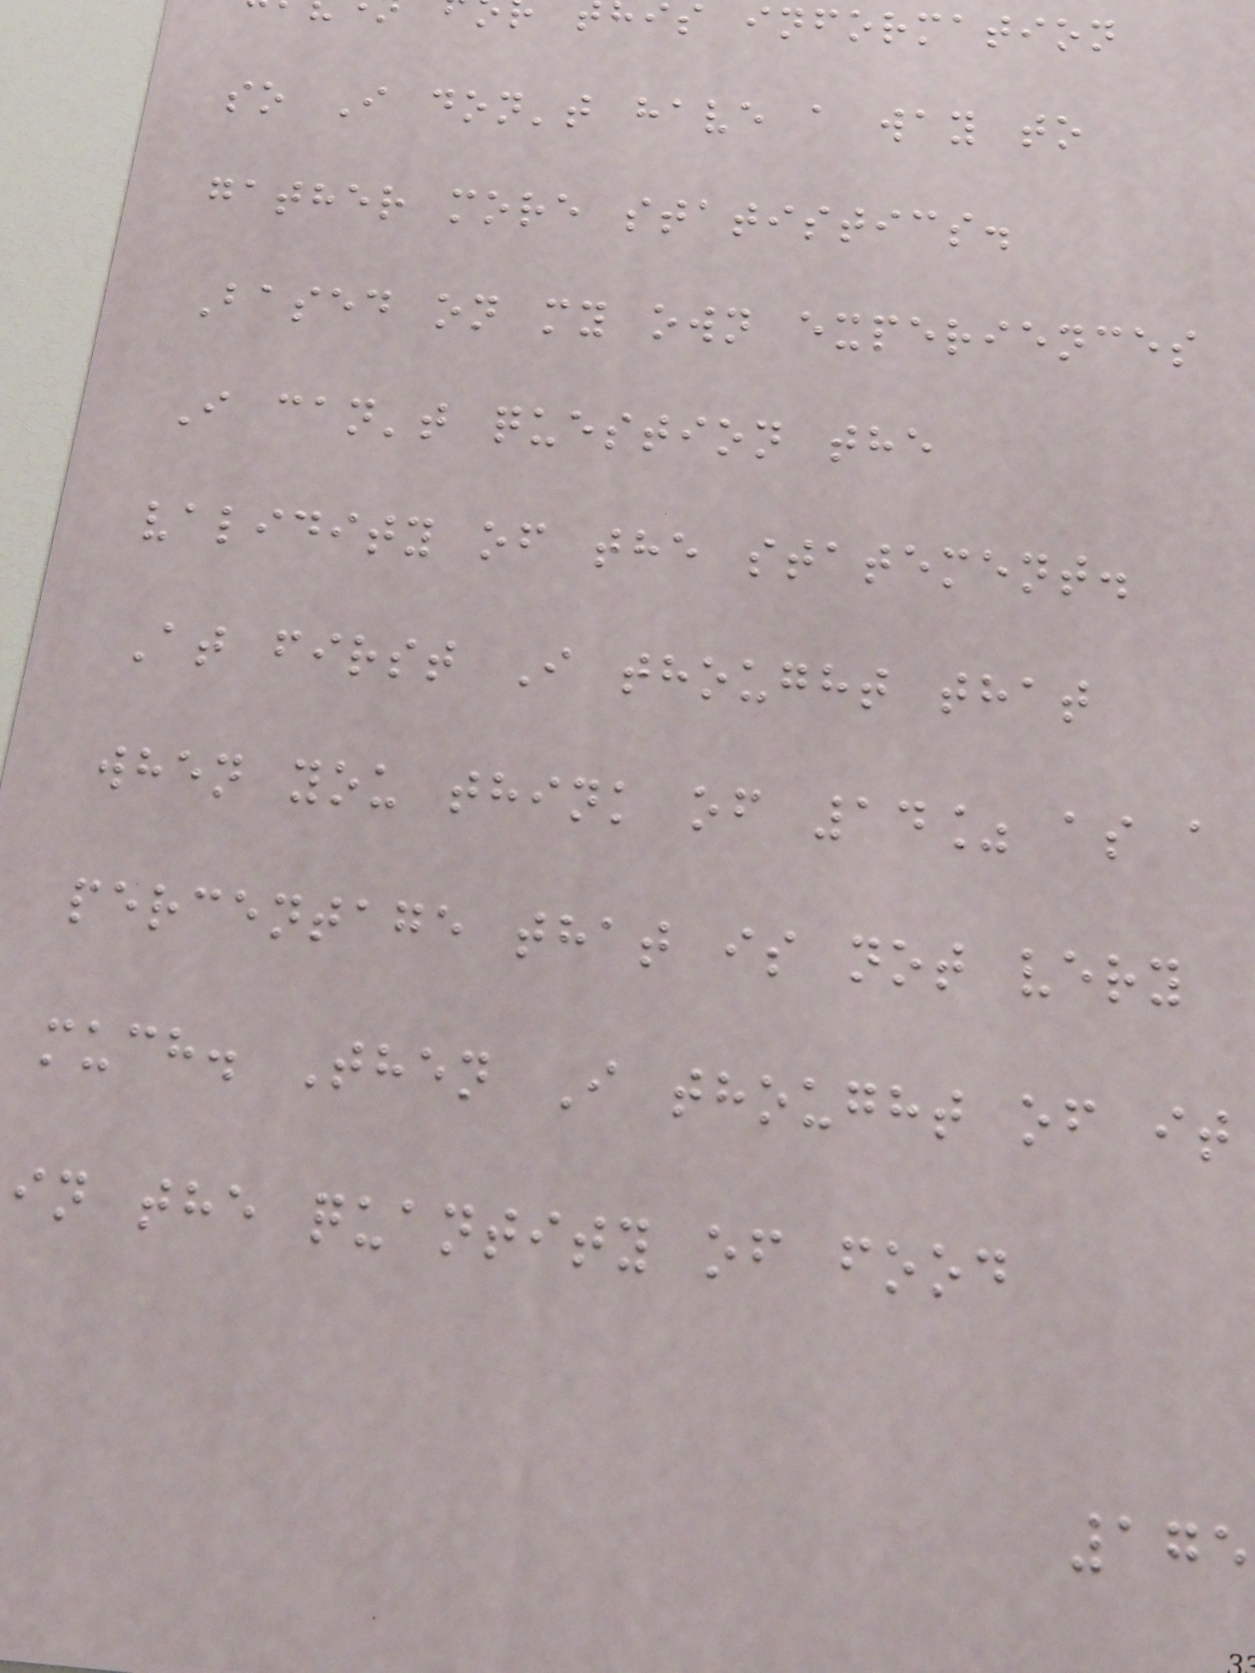is information
so I don't have a way to
gather more statistics.
Based on my own experiences
I can't question the
validity of the statement.
At first I thought that
when you think of 14% as a
percentage that is not very
much. Then I thought of it
in the quantity of food
175
